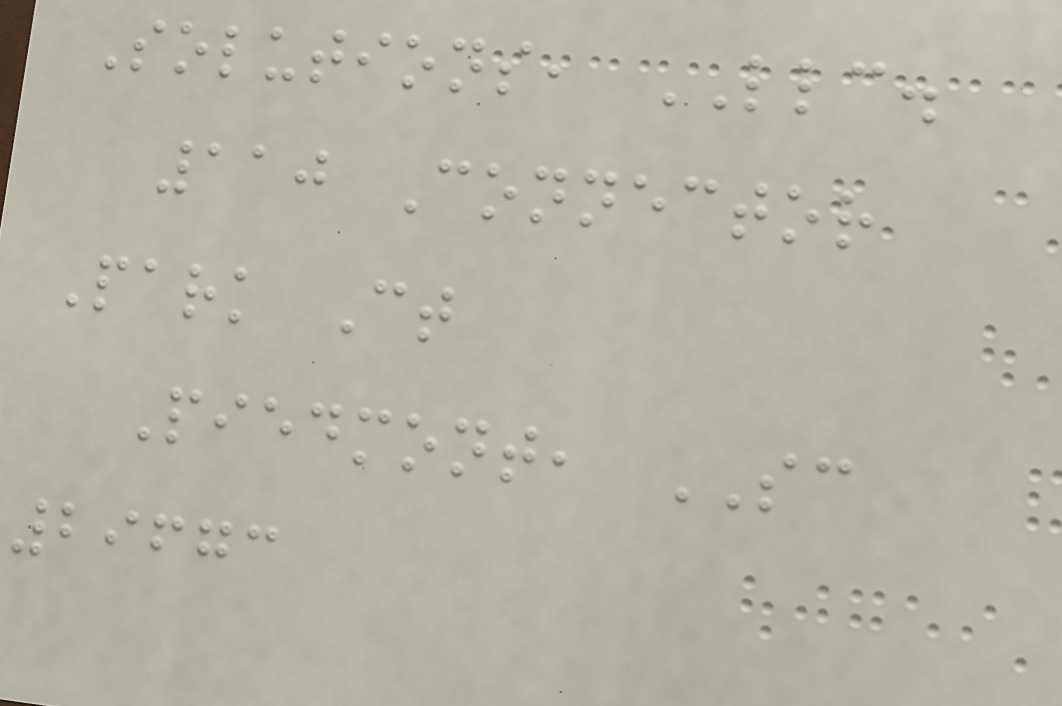Solutions, LLC.
110 Connector
Park Ct
Piedmont, SC
29673
